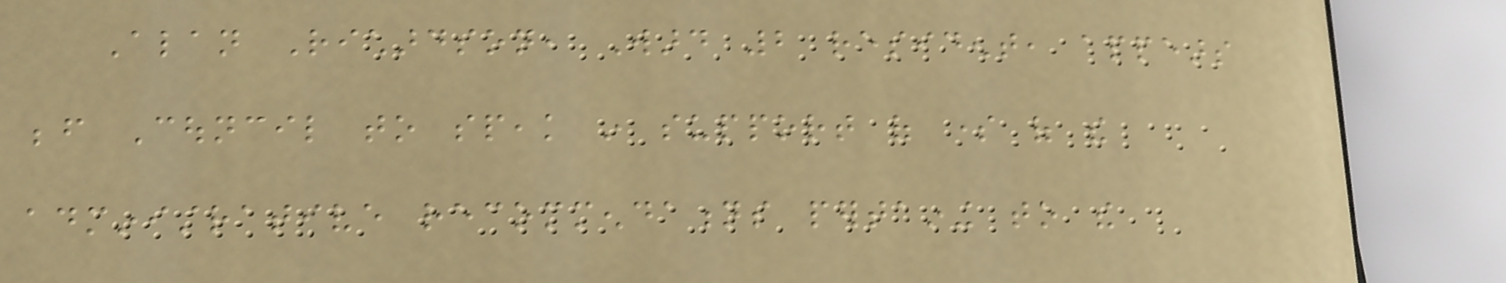Alan Richardson, Ward 2 resident, appears
before Council to speak in support of some of the
administrative recommendations pertaining to the
